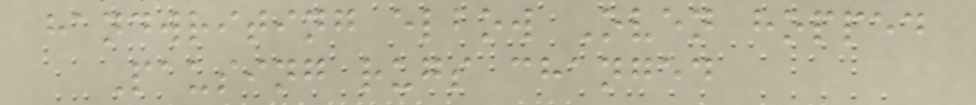handwriting elbow Oven hopped
Pausing rugs changed
